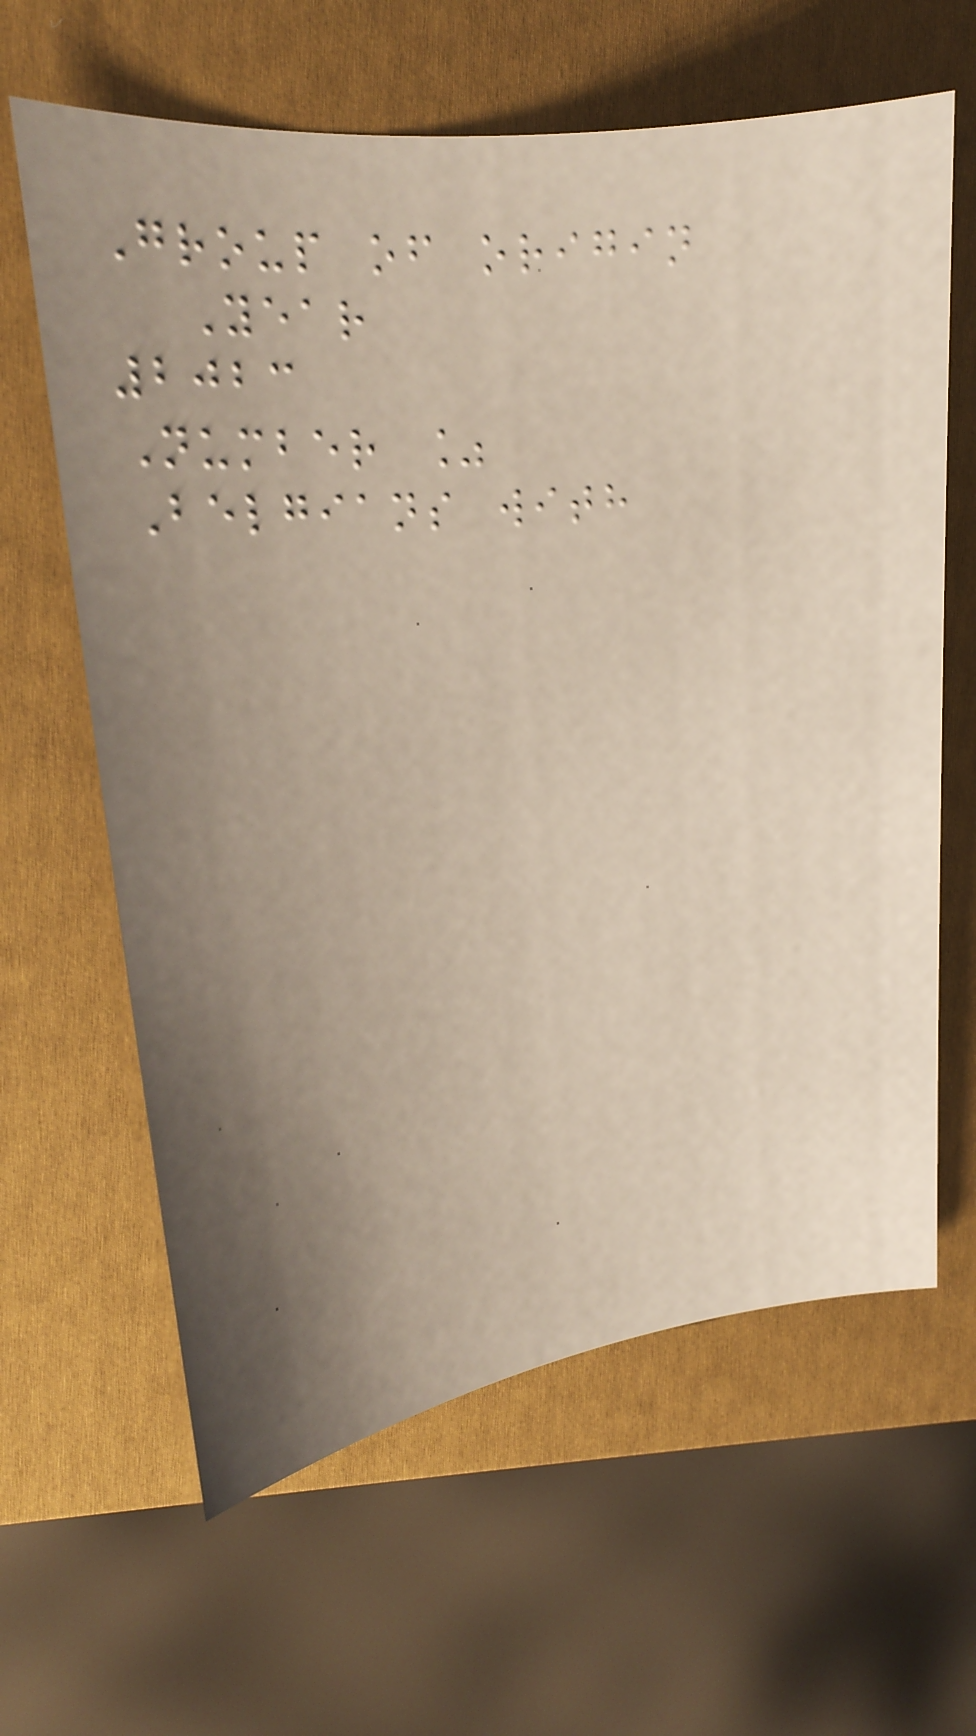Group of origin
Year
2023
Number %
Belgians with
